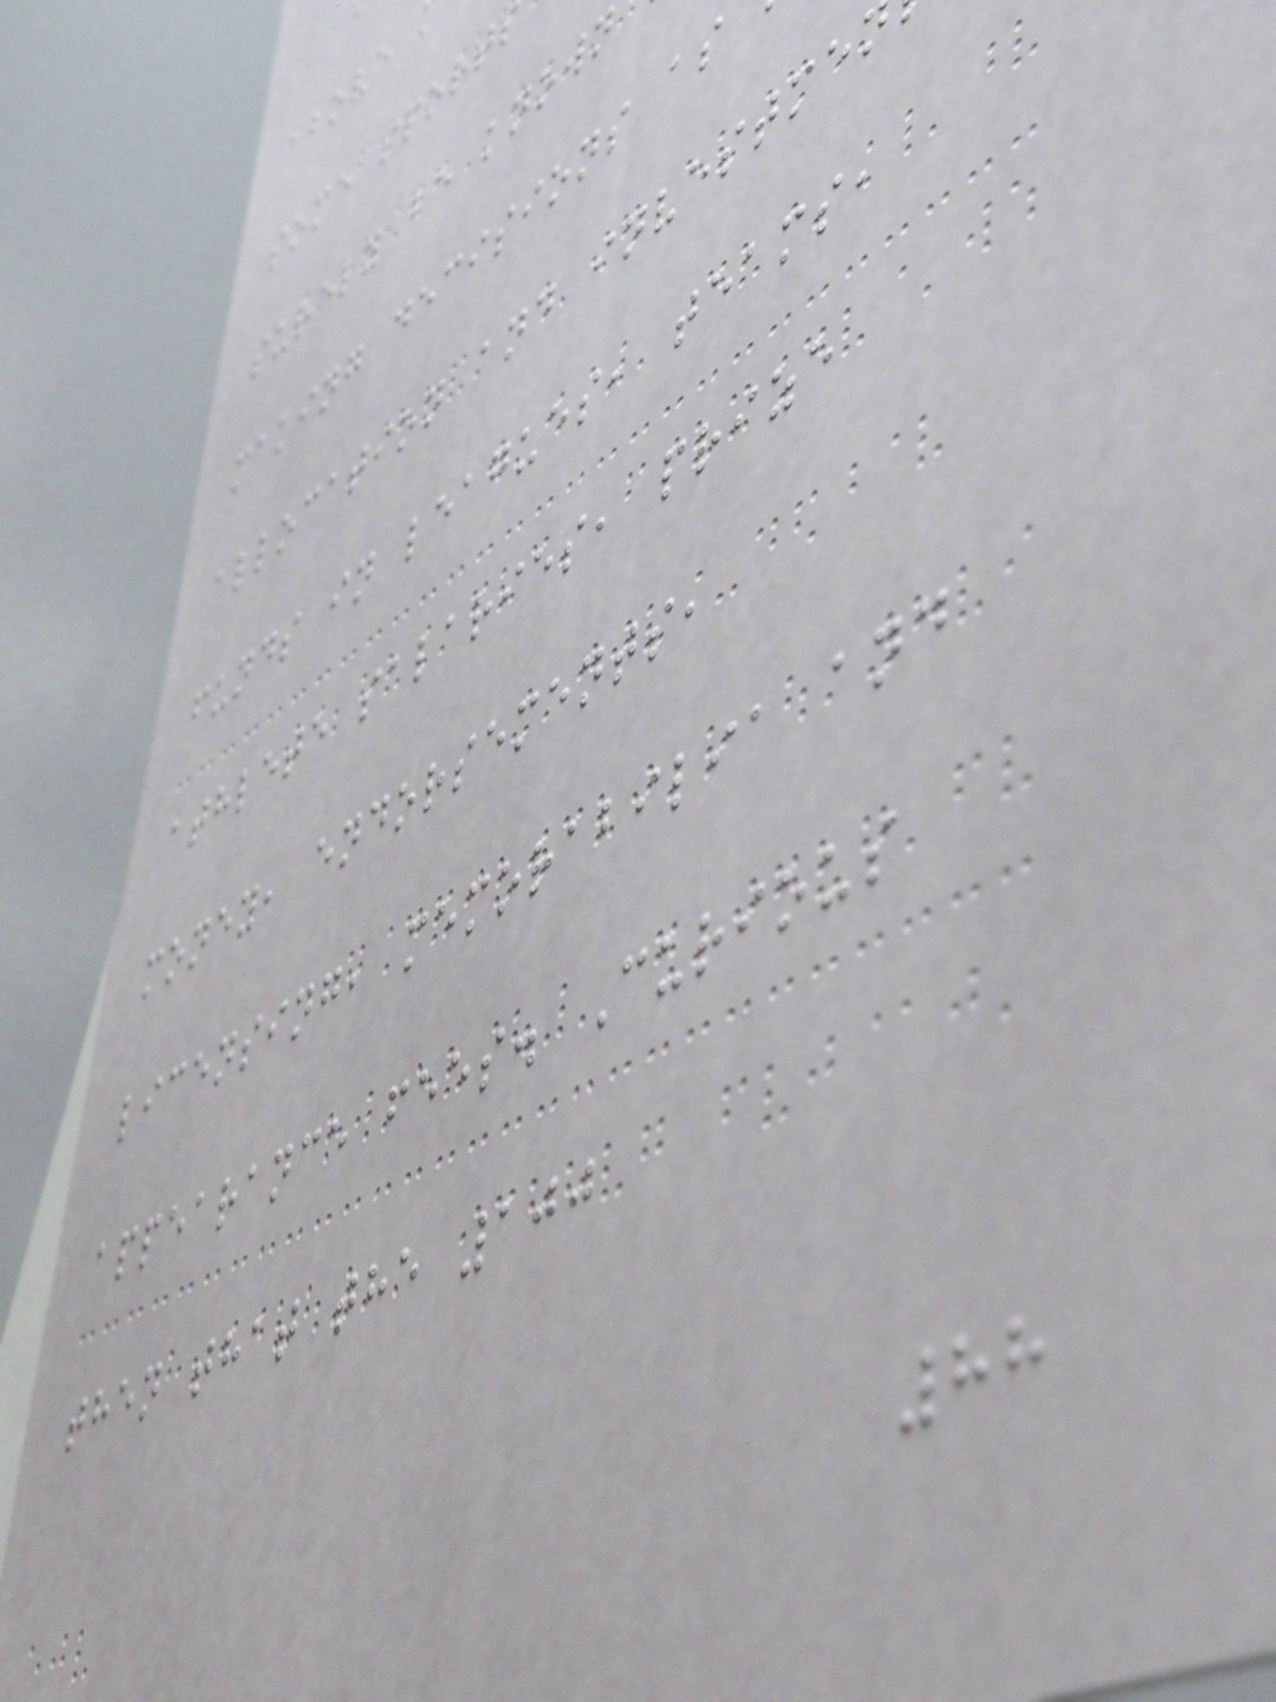some sport
surely be known
making decisions as
allocation and investme
funds in leagues, teams,
athlete salaries, prize
money, endorsements,
licensing, memorabilia and
appearance fees. Curious
then that the 100
88
